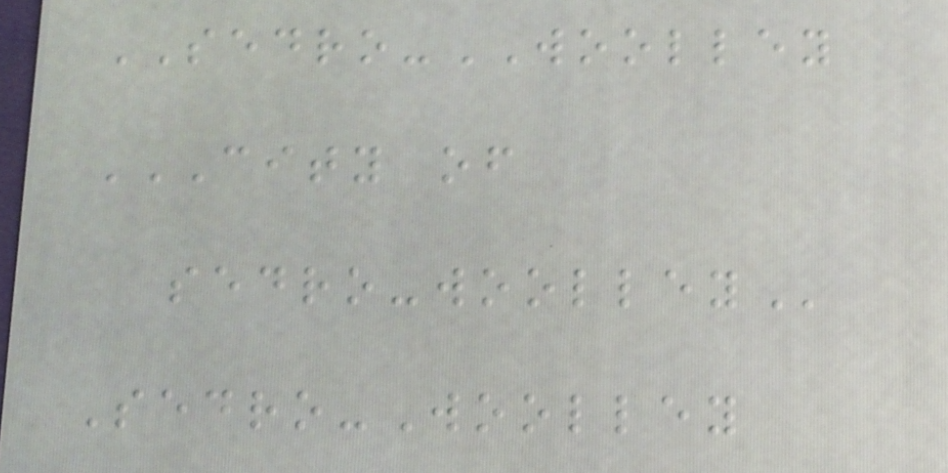SEDRO-WOOLLEY
CITY OF
SEDRO-WOOLLEY
Sedro-Woolley
